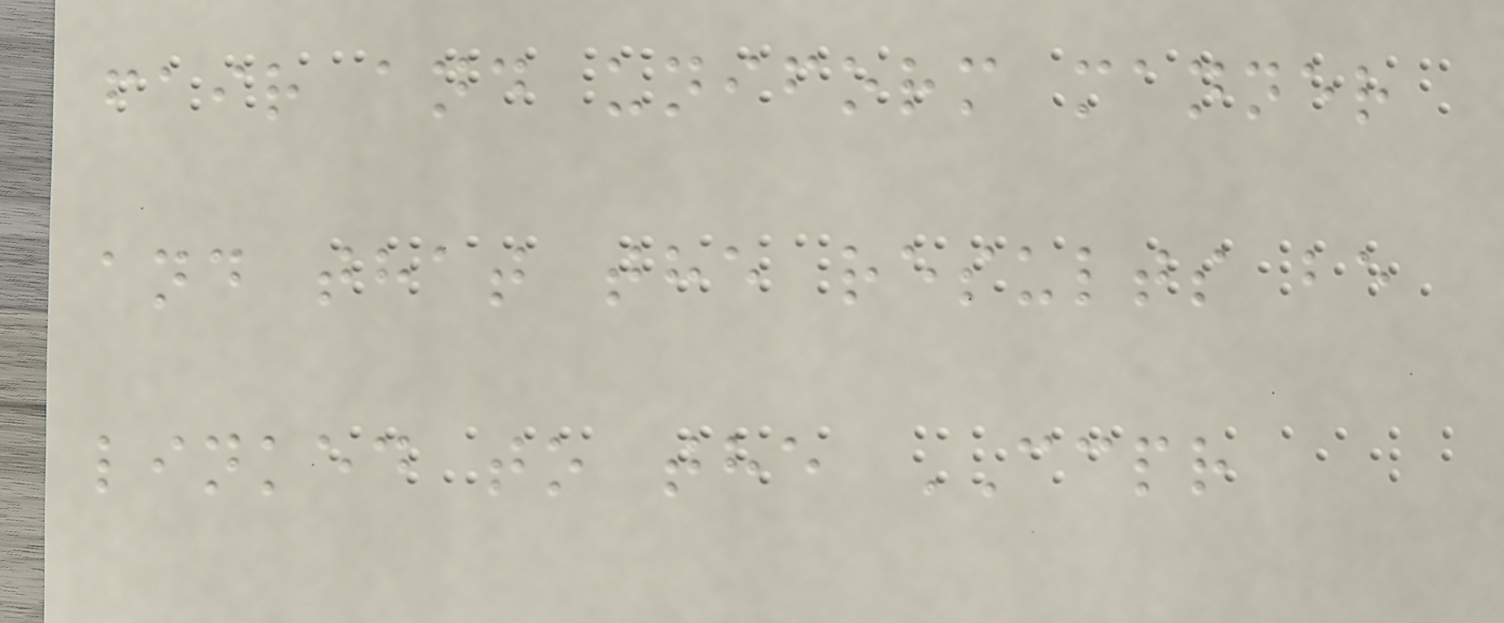fair and uniform manner
and that the results be
linked to the CCPR
